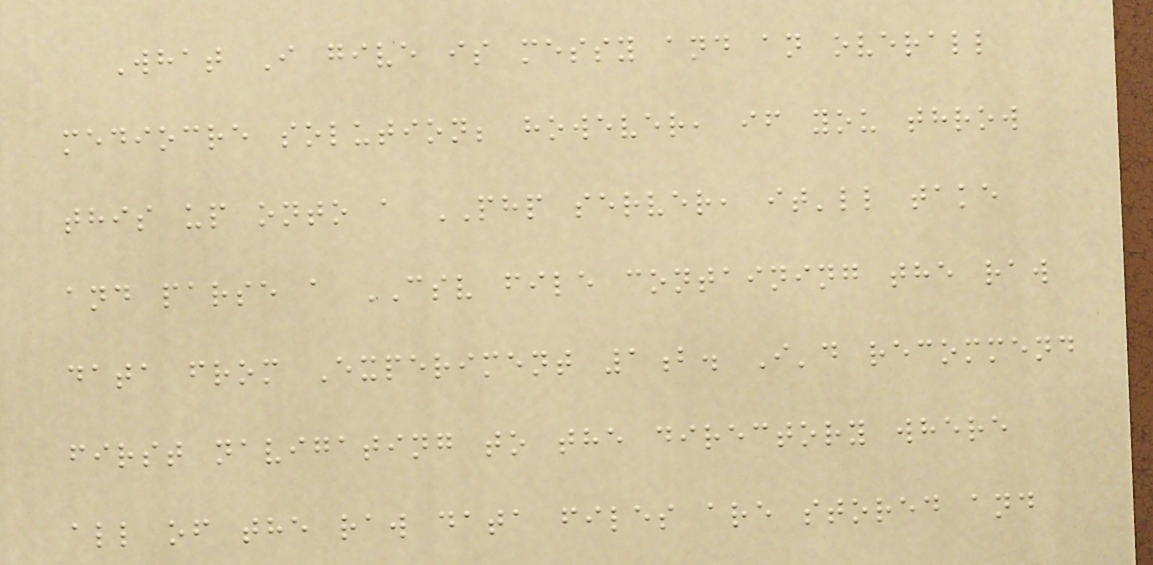What I give is messy and an overall
mediocre solution; however, if you throw
this up onto a PHP server, it'll take
and parse a CSV file containing the raw
data from Experiment 1b. I'd recommend
first navigating to the directory where
all of the raw data files are stored and
